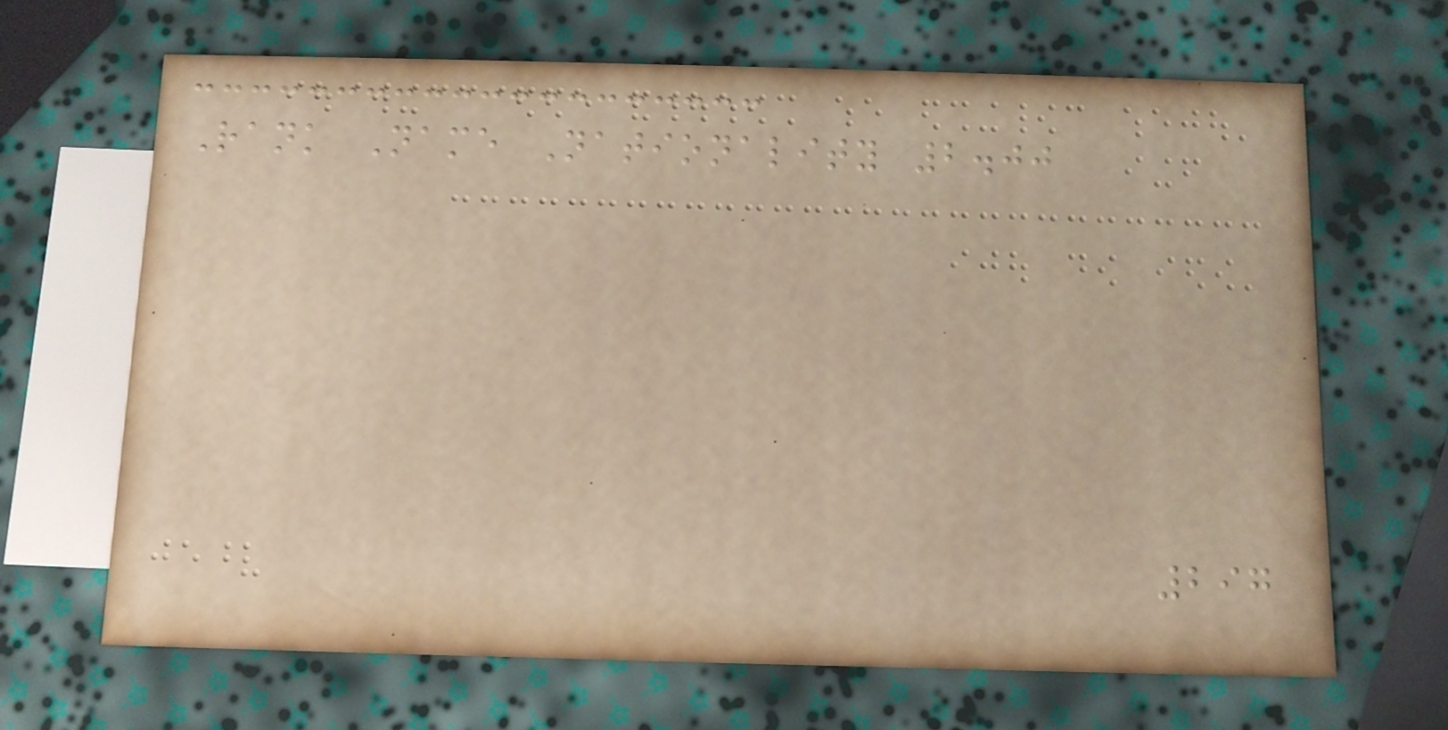Rank Name Nationality 2.00
297
